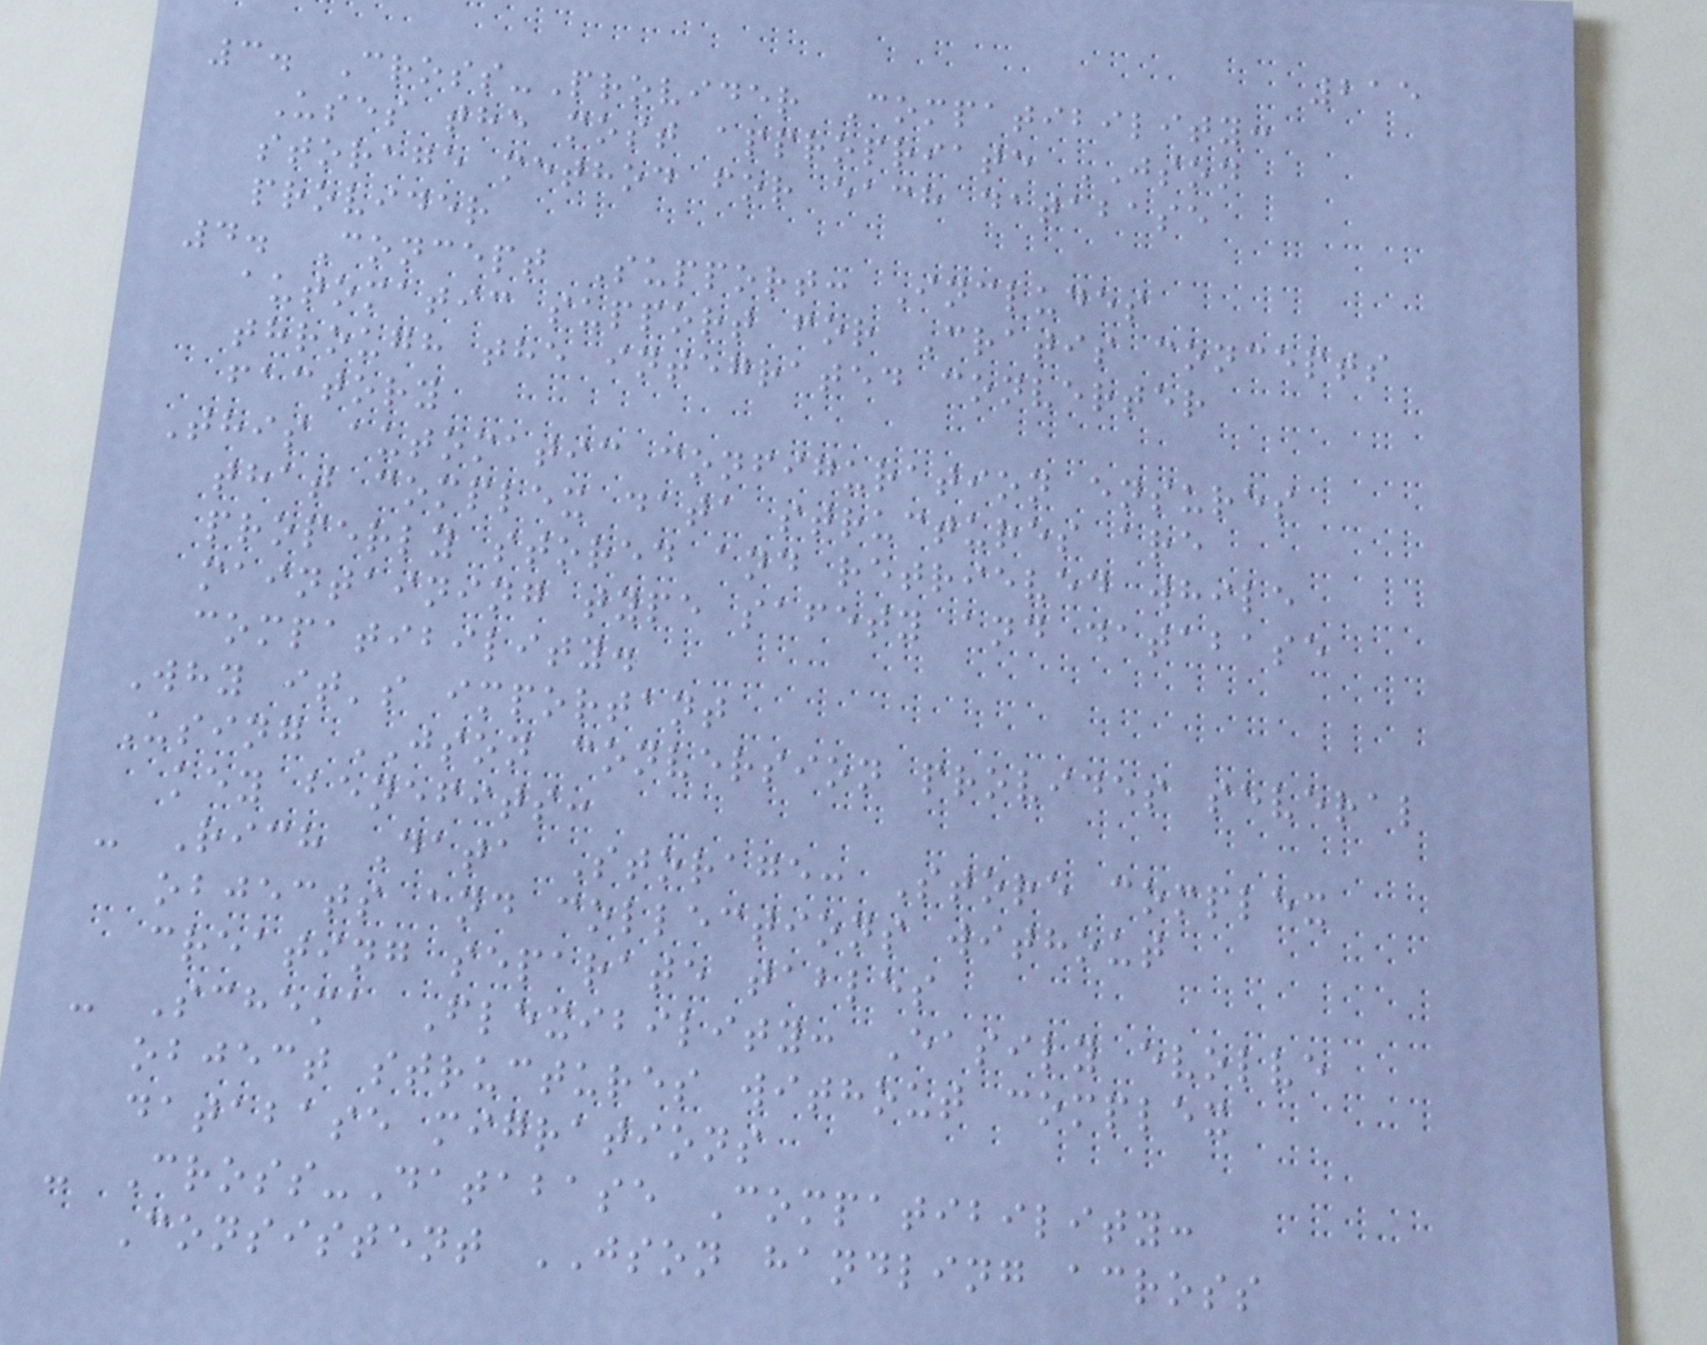215
3. Cross-Provider Compatibility:
Uses the most appropriate JSON
storage method for each database
provider
4. Concept Support: Includes
automatic support for Cratis concepts
through the integrated converter
factory
This automatic configuration ensures
that complex data structures are
properly stored and retrieved while
maintaining type safety and database
compatibility.
Why it's important
Using JSON conversion provides several
key benefits:
- Rich Data Storage: Store complex
objects and collections without
creating separate tables
- Schema Flexibility: Easily evolve
object structures without complex
database migrations
- Cross-Database Compatibility:
Consistent JSON handling across
